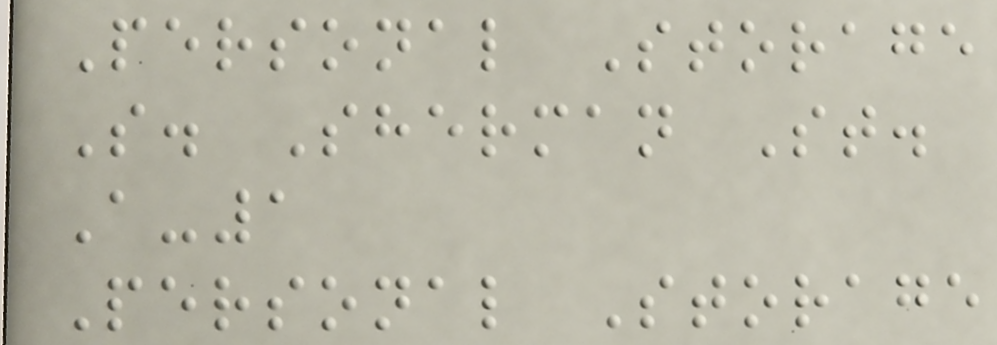Personal Storage
S. Sherman St.
A-1
Personal Storage
